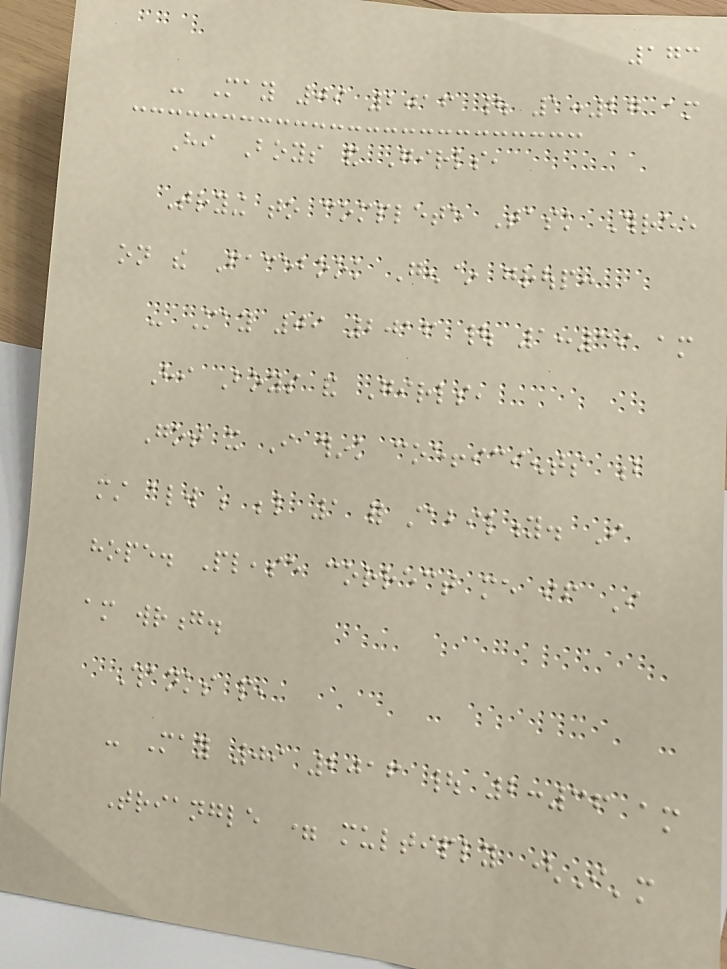173
- May 09 2016 | 1:27 am
Hi Boys and Girls,
Trying to complete Task Three
on the Facebook Gen~ group:
- May 09 2016 | 1:39 am
Hi Boys and Girls,
Got it I think coefficients b
must always be below 1 for stability. I
hope. Please correct me if I
am wrong.
Thanks people,
- May 09 2016 | 2:36 am
Triangle = multiply (I'm
